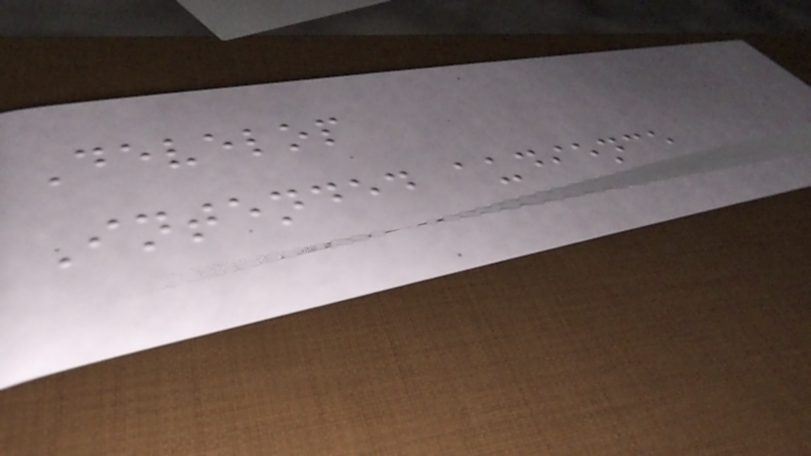Develop
Intended audience
